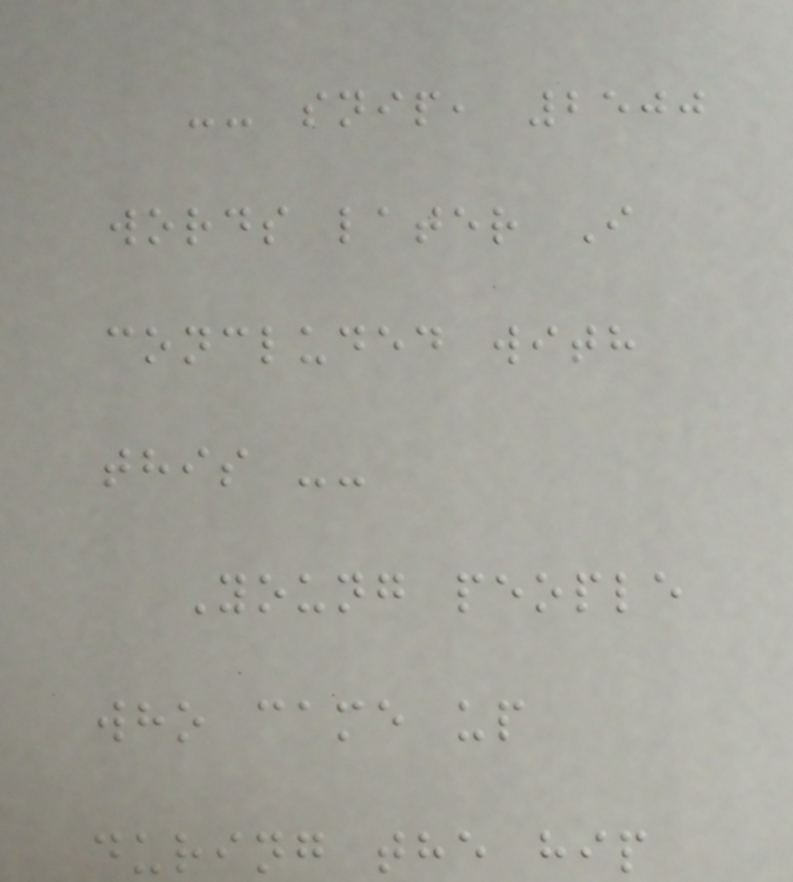-- snip, 2500
words later I
concluded with
this --
Young people
who came up
during the hip
